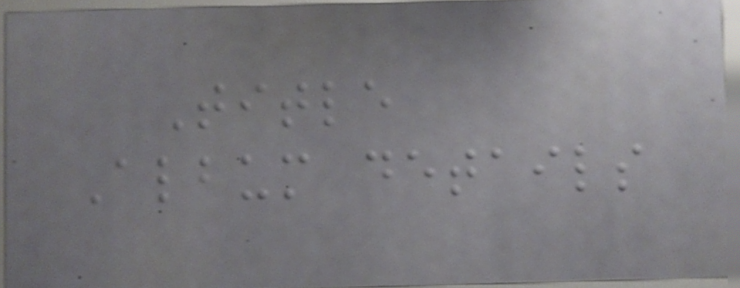Title
Album details
